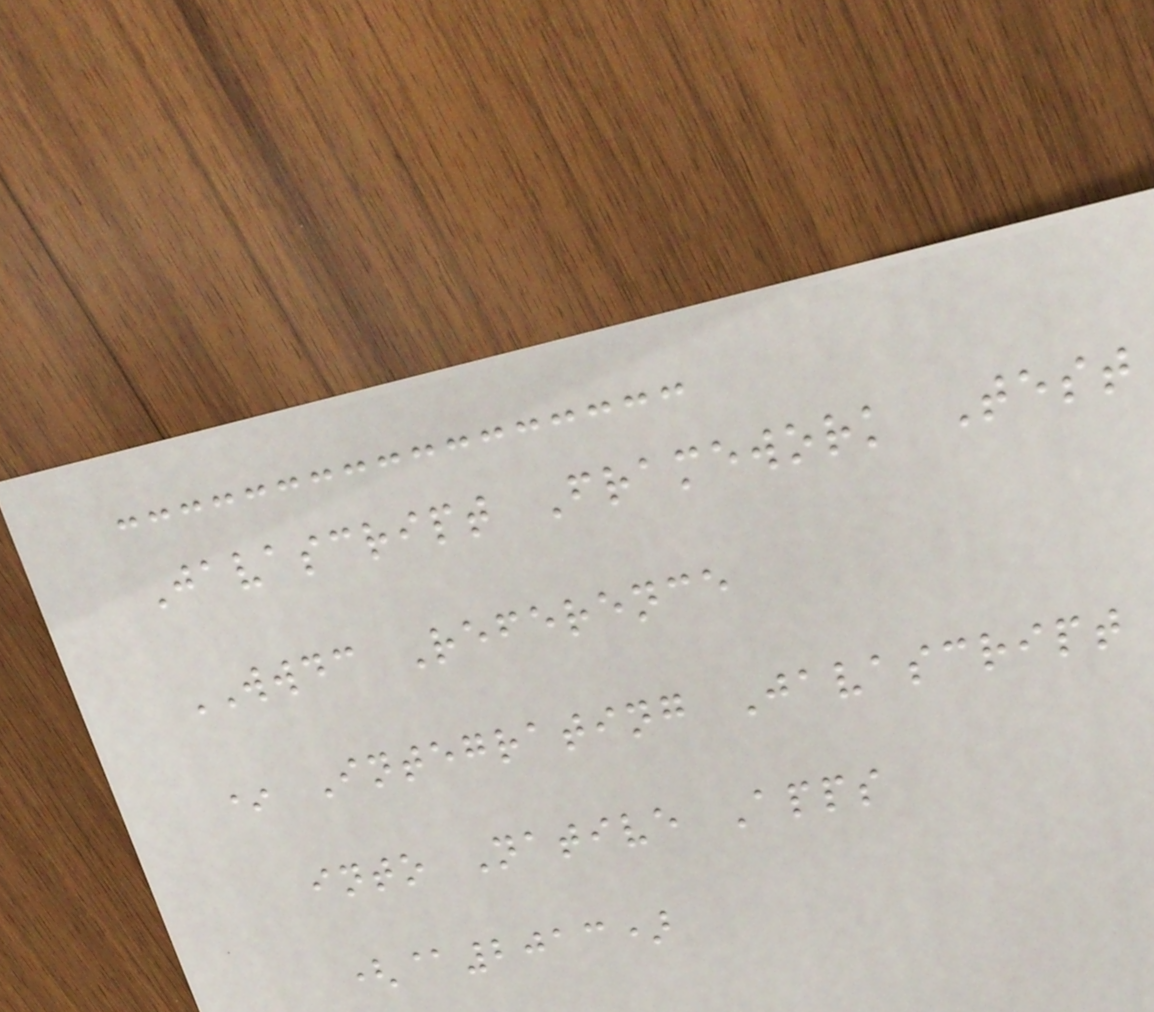Javascript Framework Test
WWDC Reference
* Integrating Javascript
into Native Apps
(@2013)
